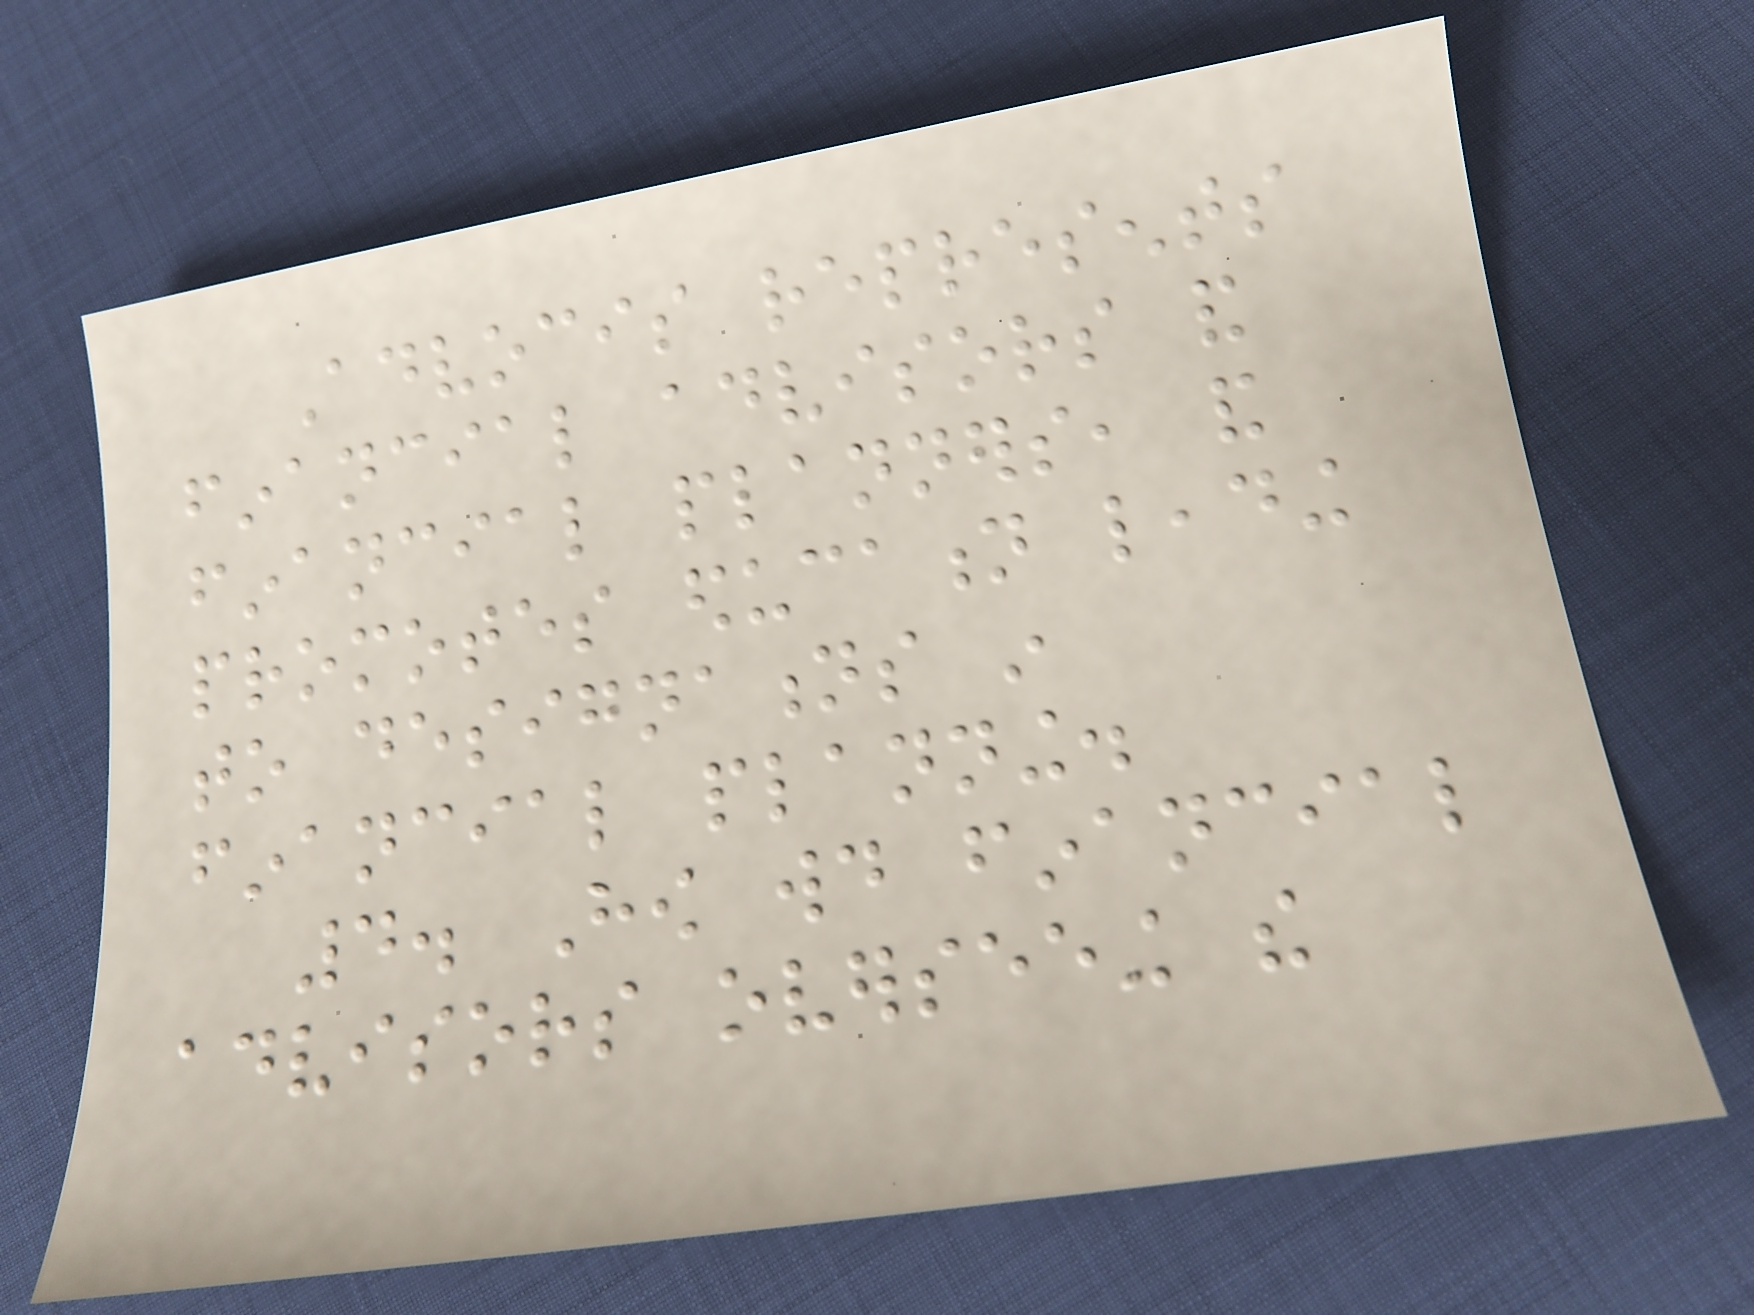Advocis represents
financial advisors and
financial planners, and
promotes education leading
to designations in
financial planning.
4. How would financial
advisors overseeing the
